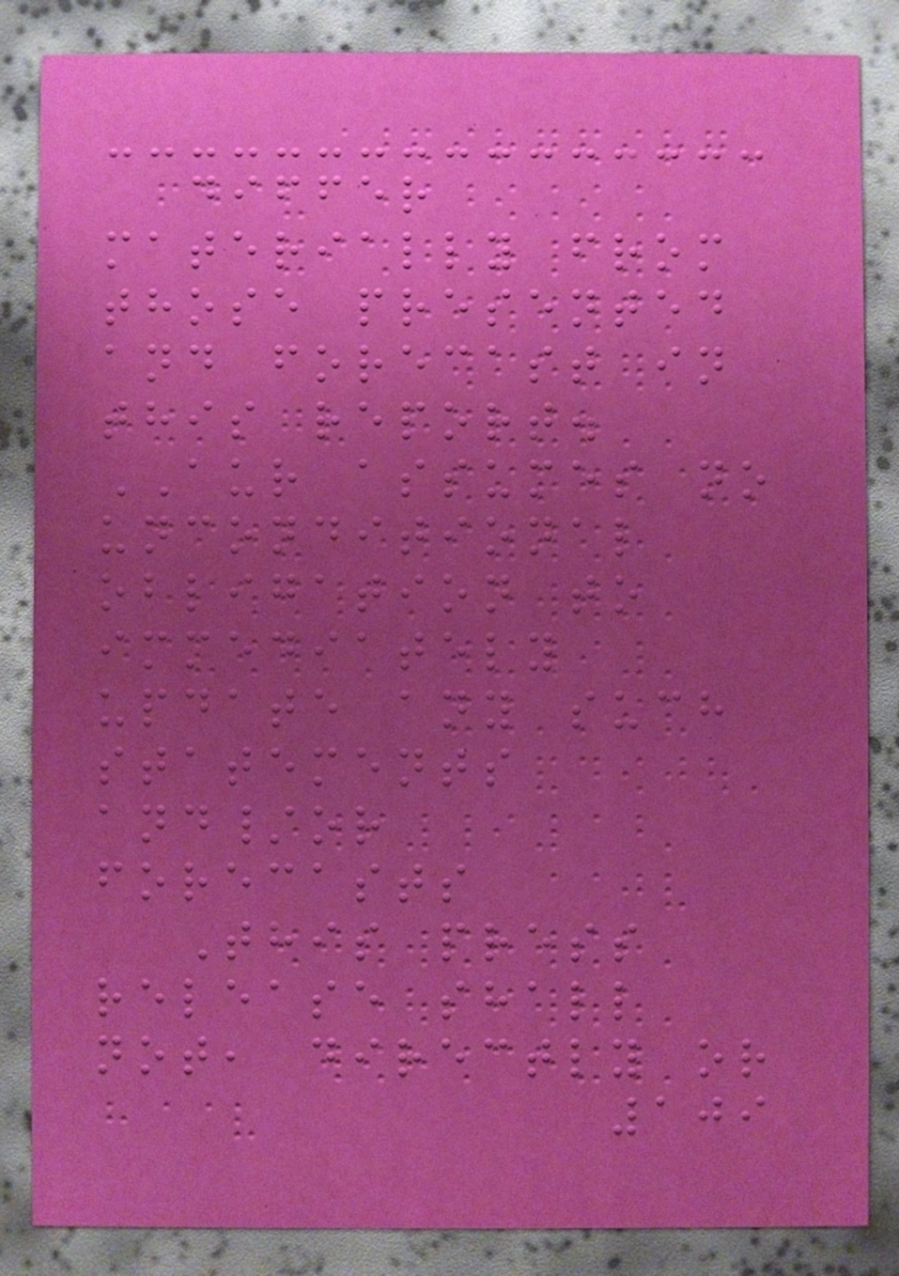differ
materially from
those presented
and forecast in
this report.
AUR assumes no
unconditional
obligation to
immediately
update any such
statements
and/or
forecasts
This press
release shall
not, directly or
109
